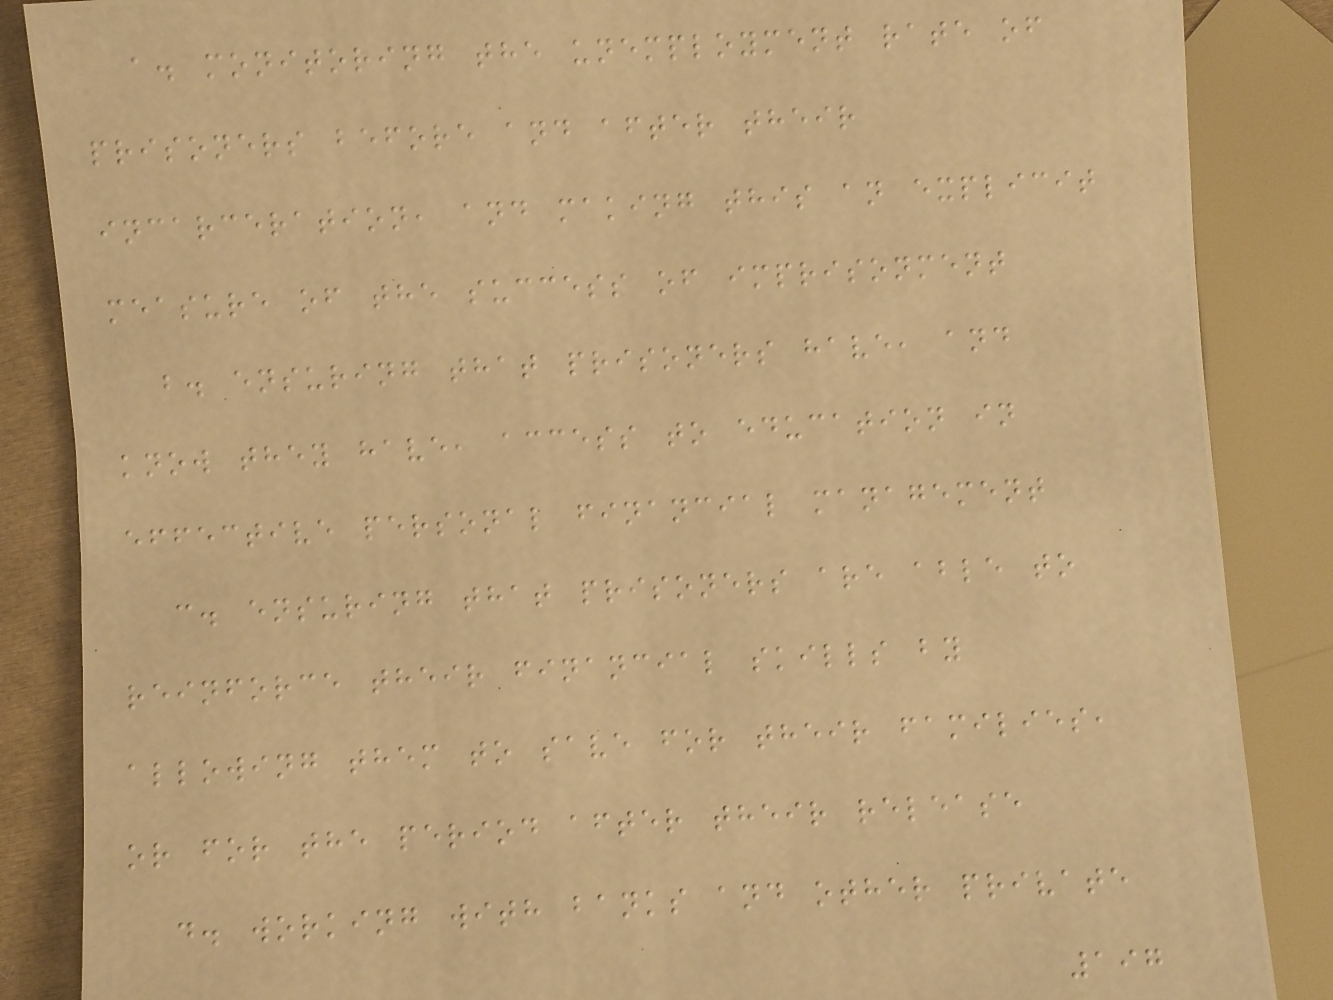a. monitoring the unemployment rate of
prisoners before and after their
incarceration, and making this an explicit
measure of the success of imprisonment
b. ensuring that prisoners have, and
know they have, access to education in
effective personal financial management
c. ensuring that prisoners are able to
reinforce their financial skills by
allowing them to save for their families,
or for the period after their release
d. working with banks and other private
197
